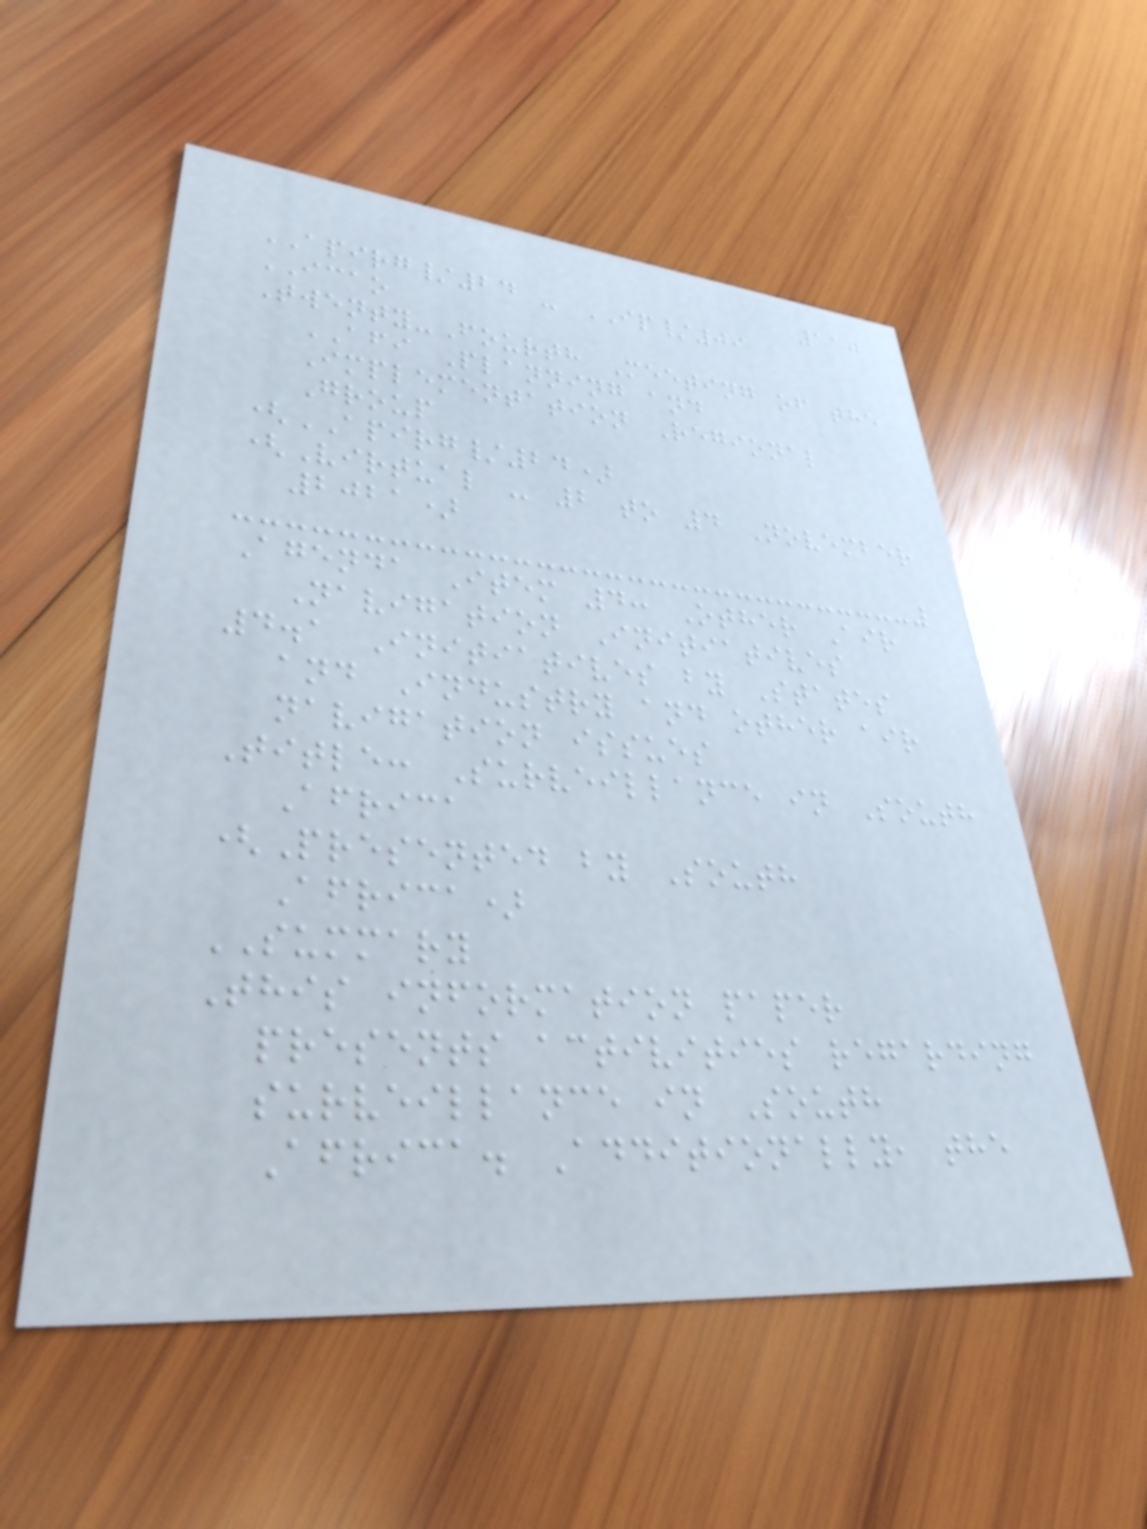110
APIRG/24 - IP/09
ICAO
Twenty-Fourth Meeting of the
AFI Planning and
Implementation Regional
Group
(APIRG/24)
(Virtual - 2 to 4 November
2021)
Agenda Item 4: Other Air
Navigation Initiatives
4.1 Initiatives by States
and Industry and other air
navigation issues
Title: Surveillance in South
Africa
(Presented by South
Africa)
SUMMARY
This information paper
presents activities regarding
surveillance in South
Africa. Additionally, the
